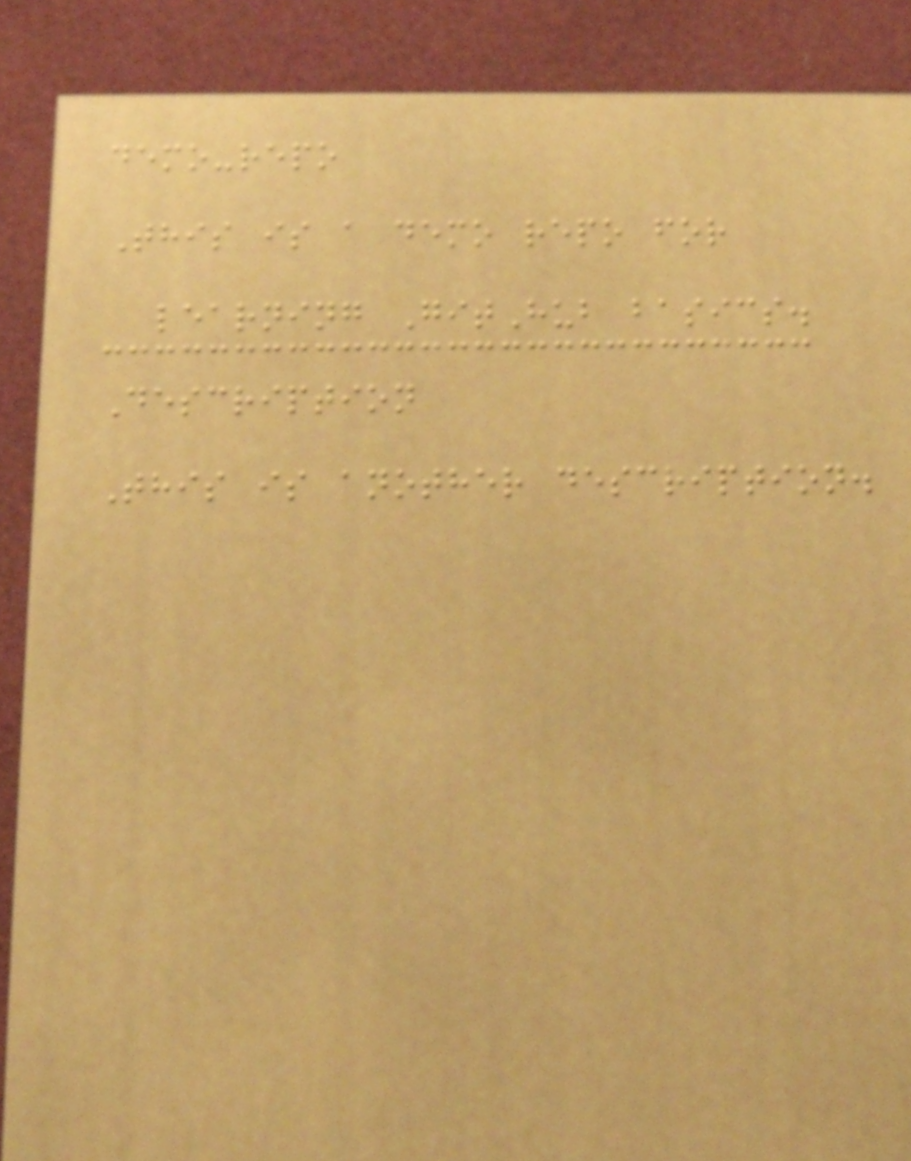demo-repo
This is a demo repo for
learning GitHub basics.
Description
This is another description.
